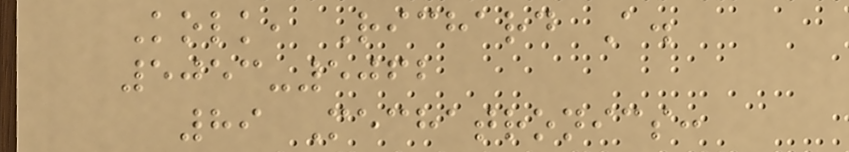Kolk, Richard A.
5053-5062
89 Mechatronics:
